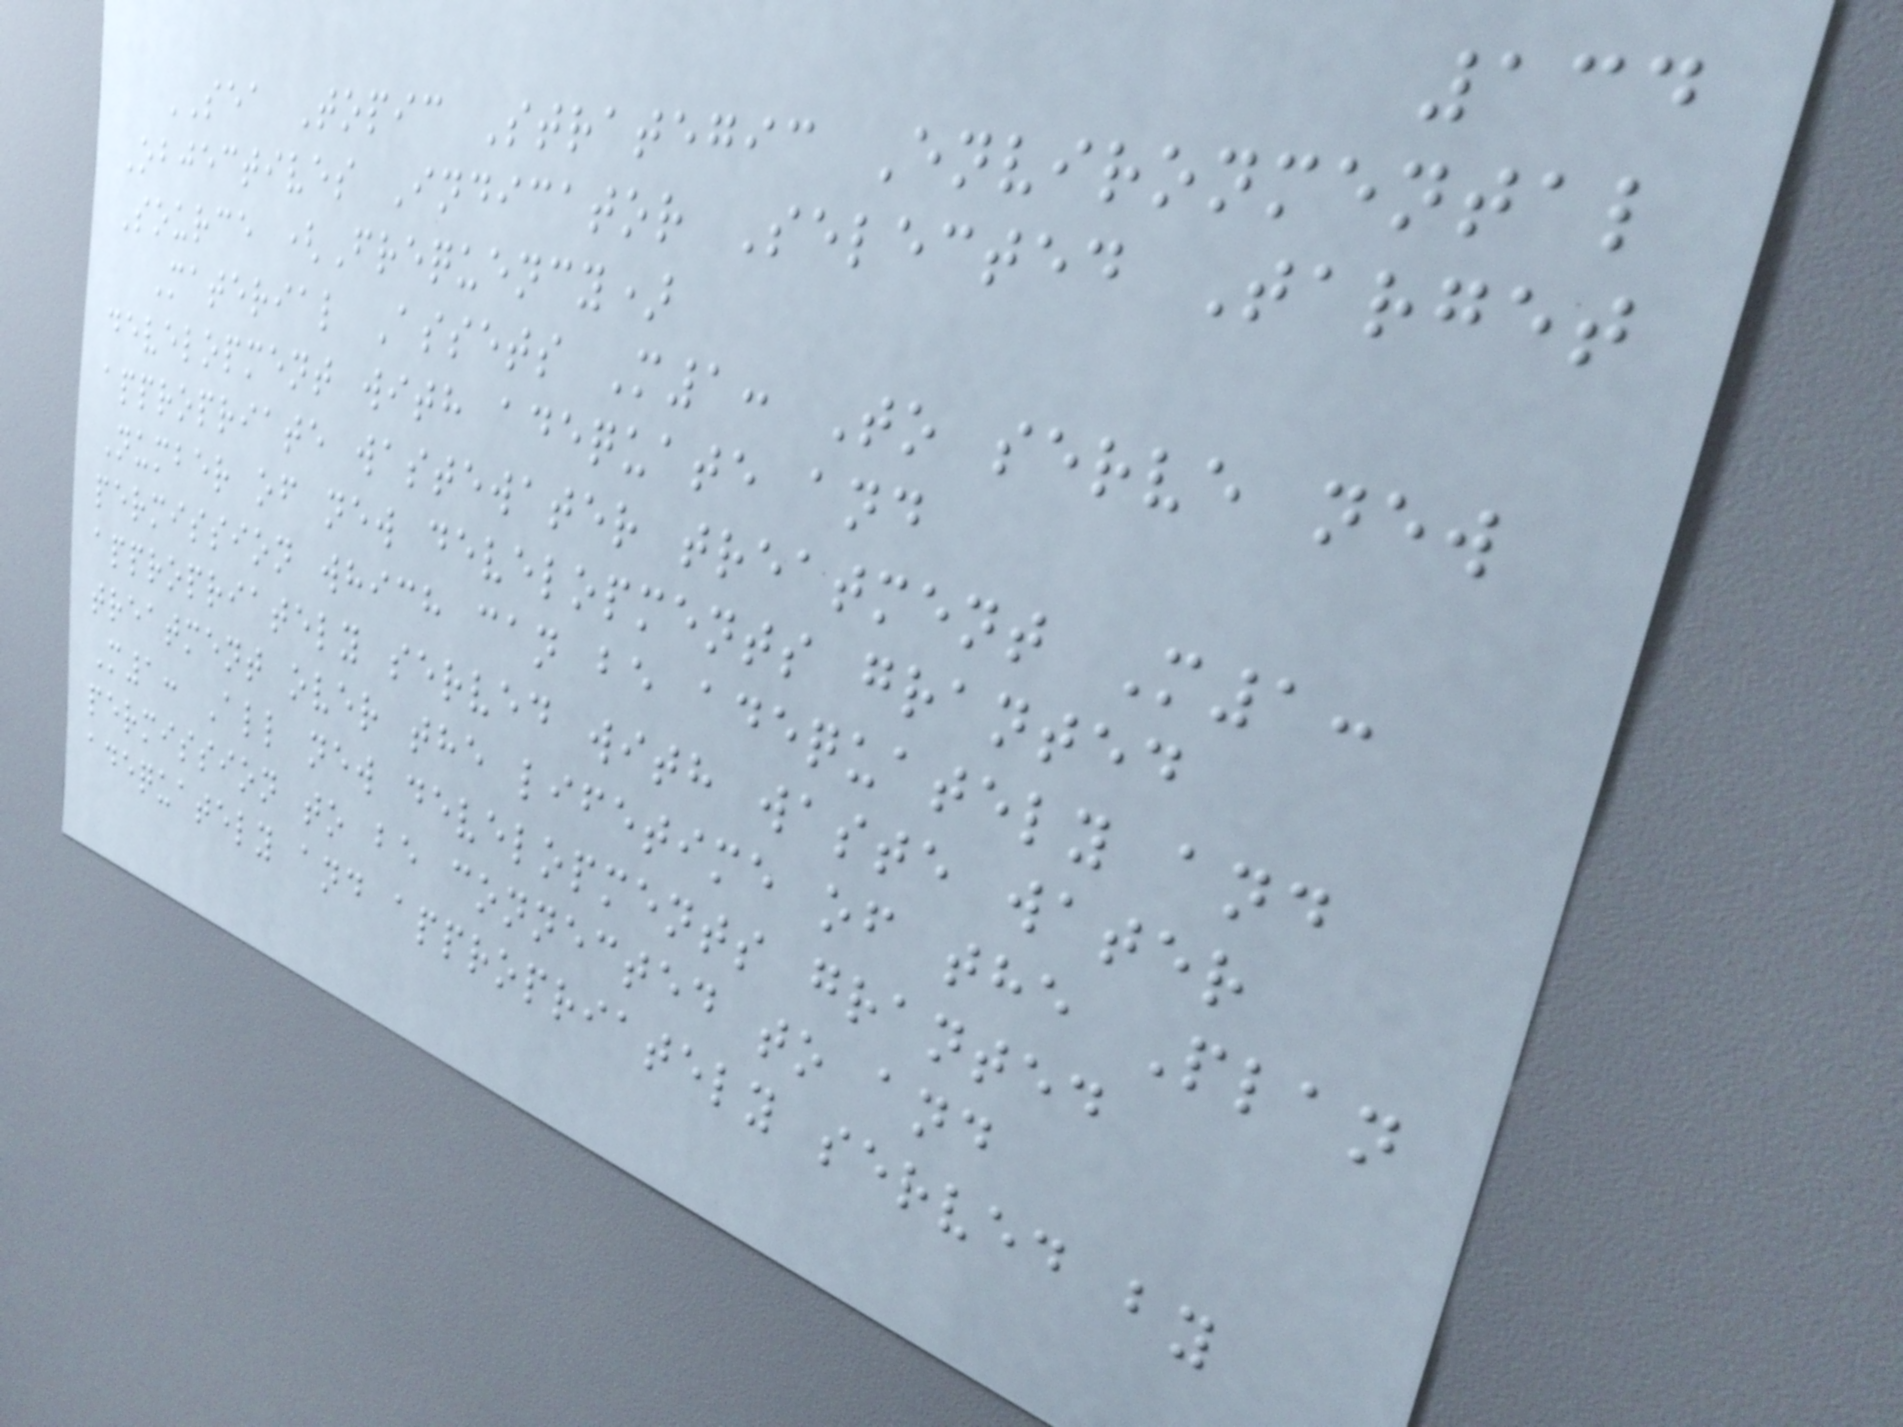134
SEA Topic Strategic Environmental
Objectives Indicator Selected Target
Source (Frequency)
Material Assets M1: To serve new
development with adequate and
appropriate wastewater treatment M1:
Number of new developments granted
permission which can be adequately and
appropriately served with waste water
treatment over the lifetime of the Plan
M1: All new developments granted
permission to be connected to and
adequately and appropriately served by
